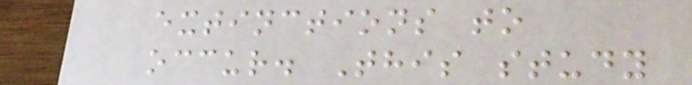extinctions to
occur. This study
